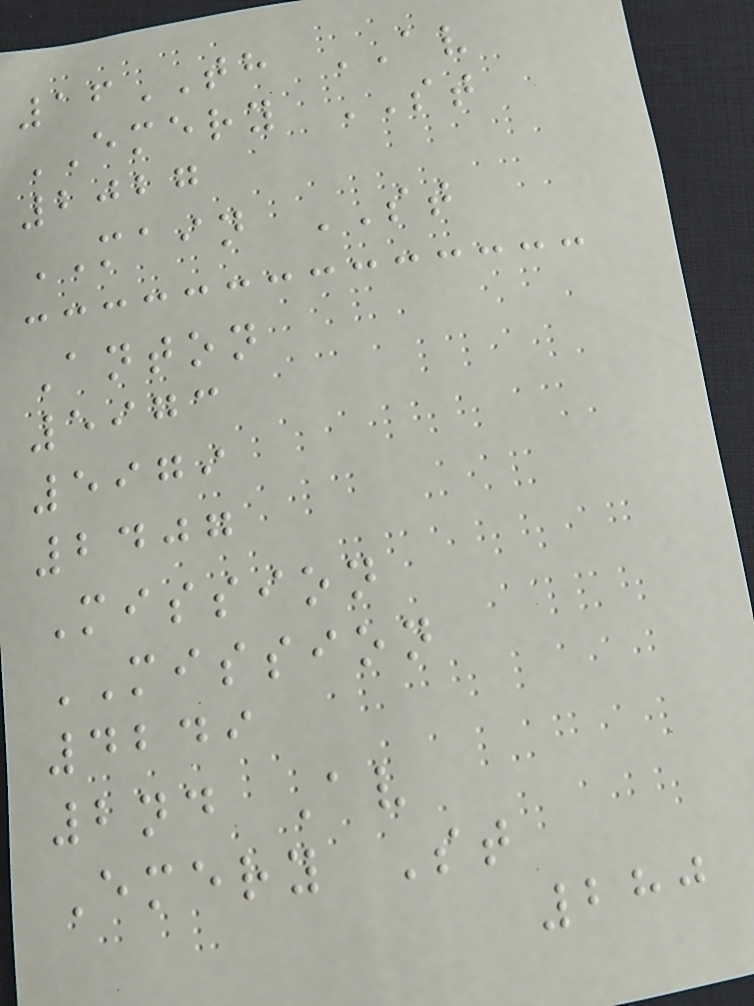16TH AV
EMERY ST
2027
MAIN ST
Anton
5973
5979
2407
Mission
MISSION
4249
2nd Av
Emery St
280
